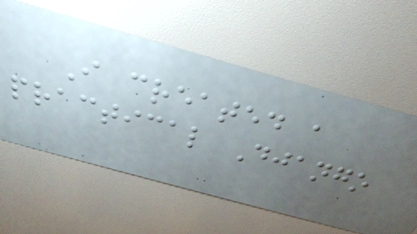I created a
practical Django
